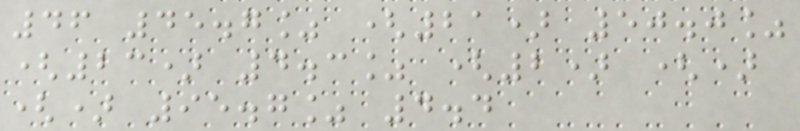46 45.7% (21) 50.0%
(23) 4.3% (2) ()
() 95.7% 4.4
